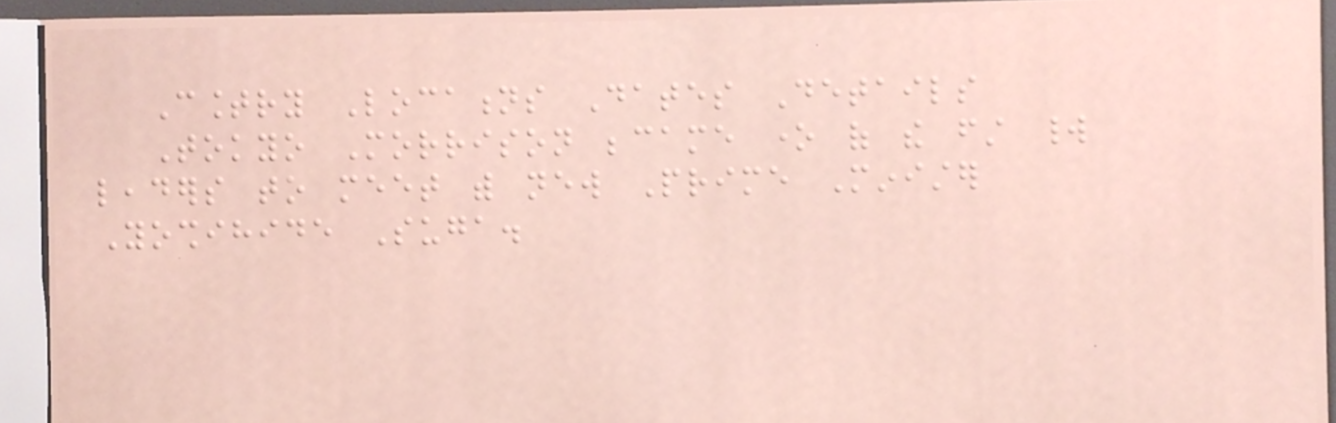Country Locations Dates Details
Tokyo Morrison became one of the first world
leaders to meet with new Prime Minister
Yoshihide Suga.
